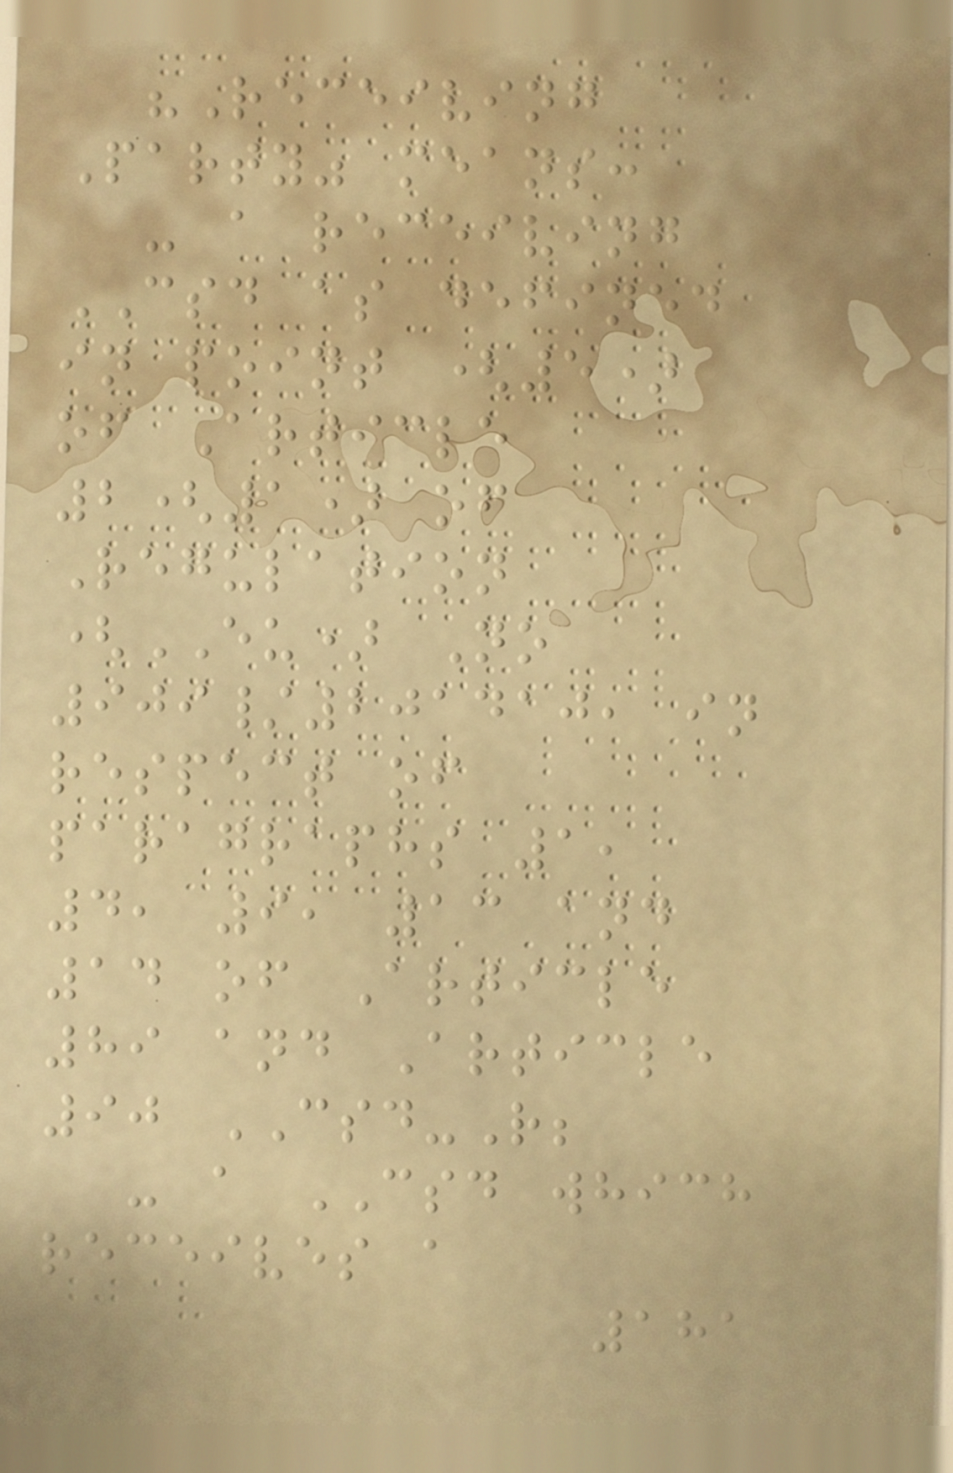"Receiving
Party" means:
- a receiving
CSD as defined
in point (5)
of Article
2(1) of
Regulation
(EU) No
909/201410, in
respect of
paragraphs 1,
4, 9, 13 and
14 of Article
89 and Article
90 CSD-R;
- a CSD which
receives a
181
